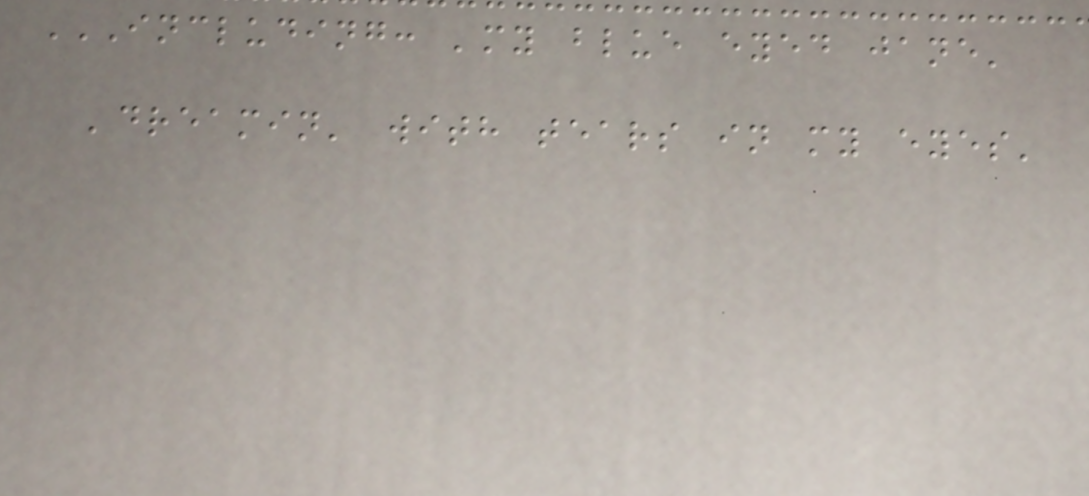INCLUDING: 'MY BLUE EYED JANE'
'DREAMIN' WITH TEARS IN MY EYES'
